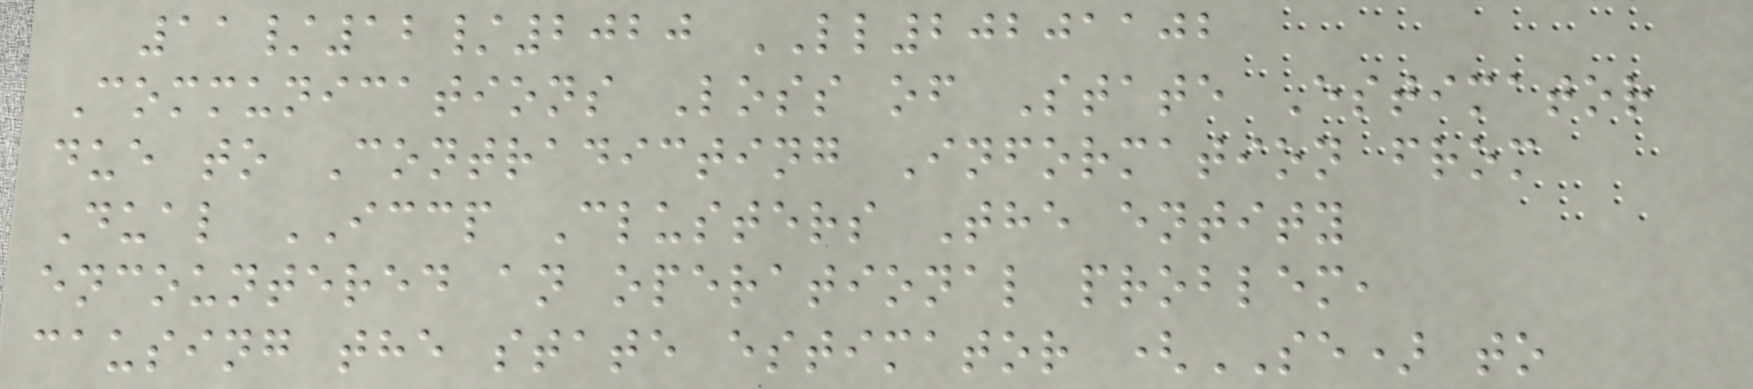11/12/2020 LL20201102
Communications Loss of State Estimator
due to Contradicting Information from
Dual ICCP Clusters The entity
encountered an operational problem,
causing the state estimator (SE) to
